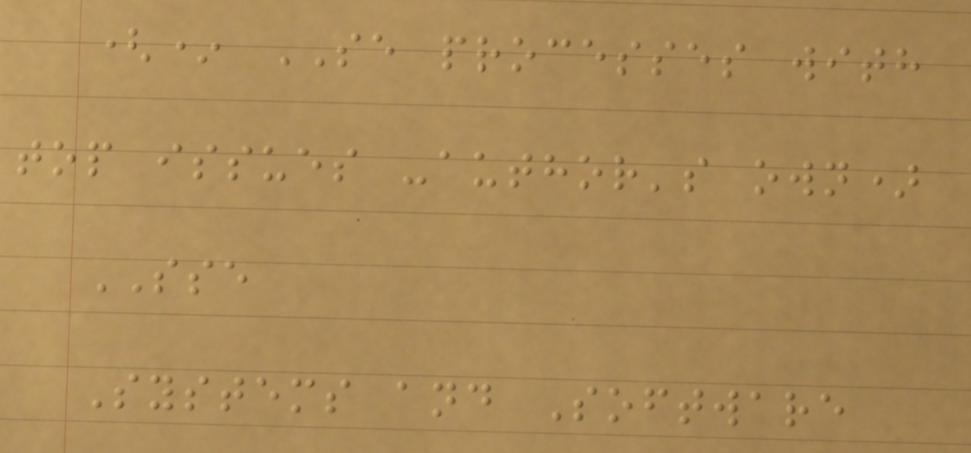(* SE processes with
top issues -author's own)
SSE
Systems and Software
